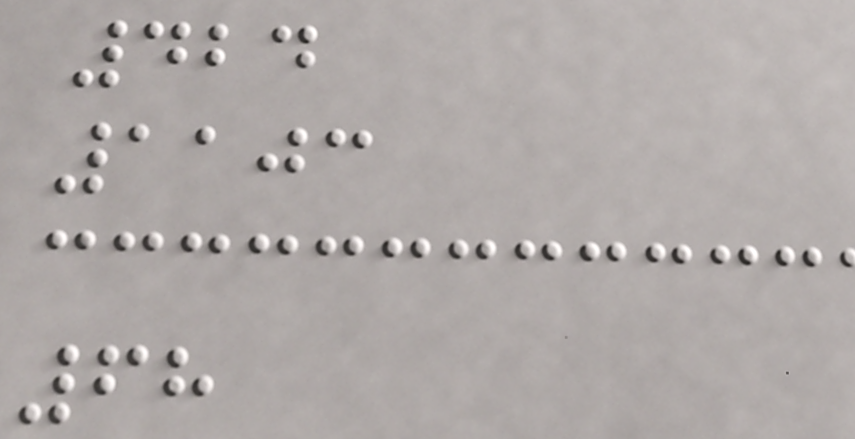424
1103
68
